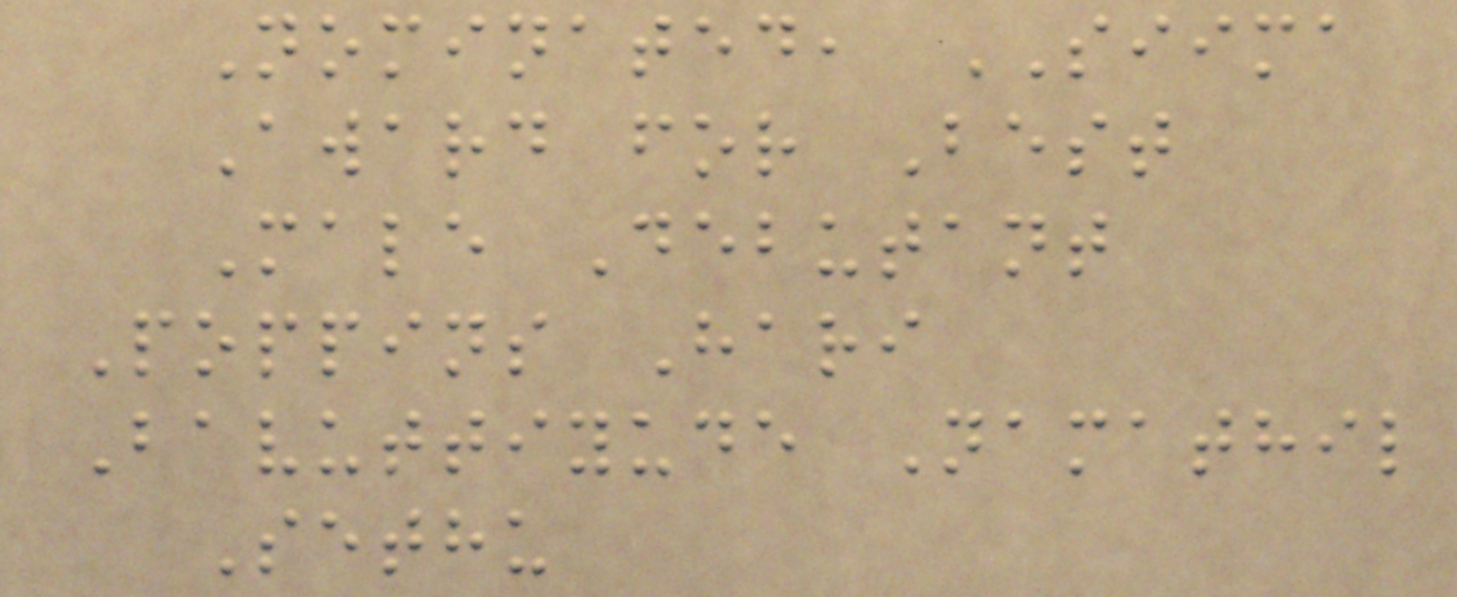Nominated, SIIMA
Award for Best
Male Debutant
Poppins Hari
Bavuttiyude Namathil
Sethu
